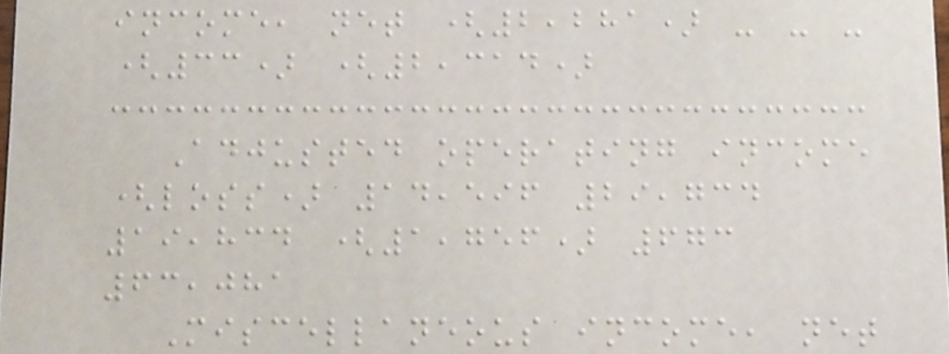income, net (2,281) - - -
(33) (2,314)
Adjusted operating income
(loss) 14,596 29,734
19,834 (1,756) 673
63,081
Miscellaneous income, net
